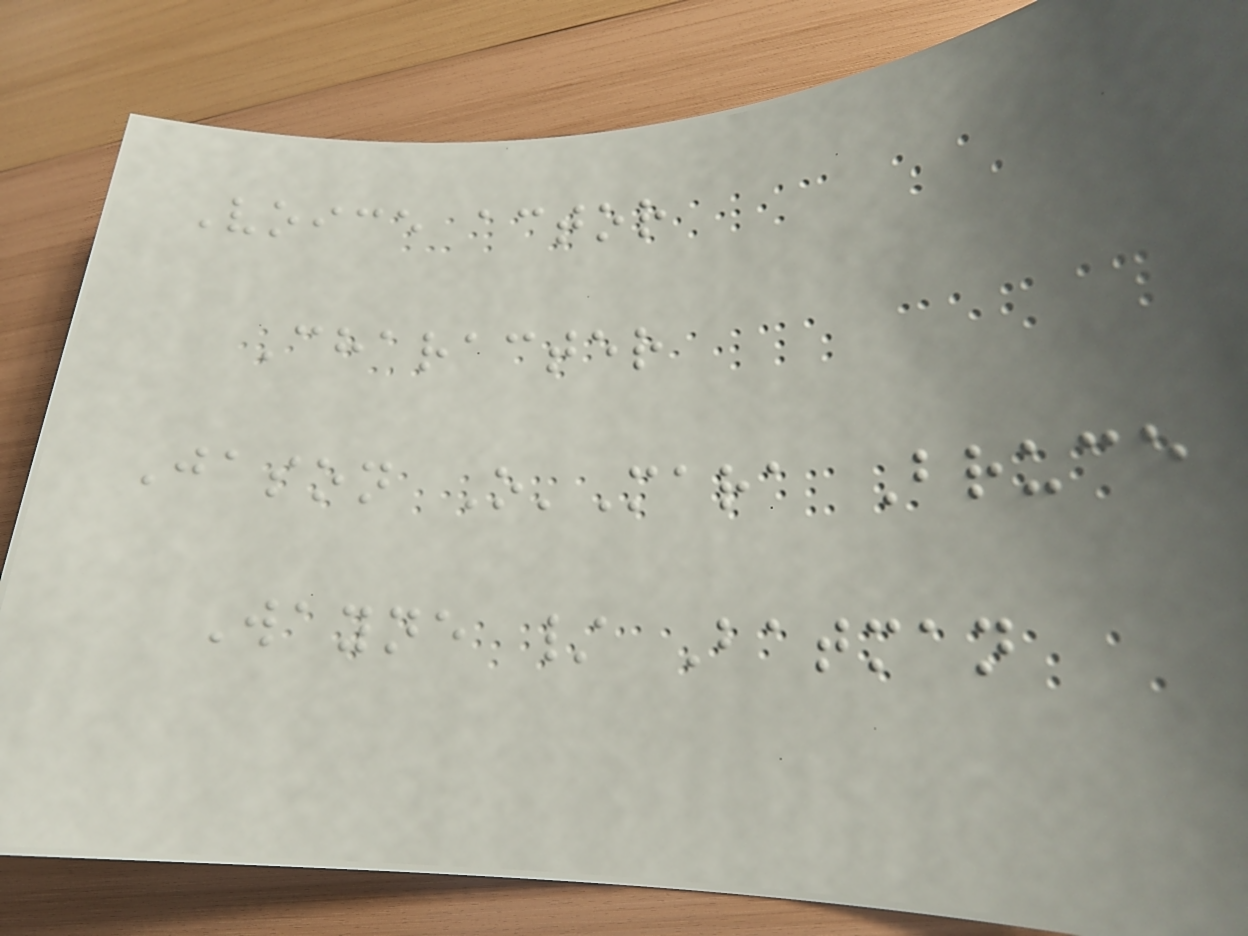Voice actor
Character
Jason O'Mara Bruce
Wayne / Batman
